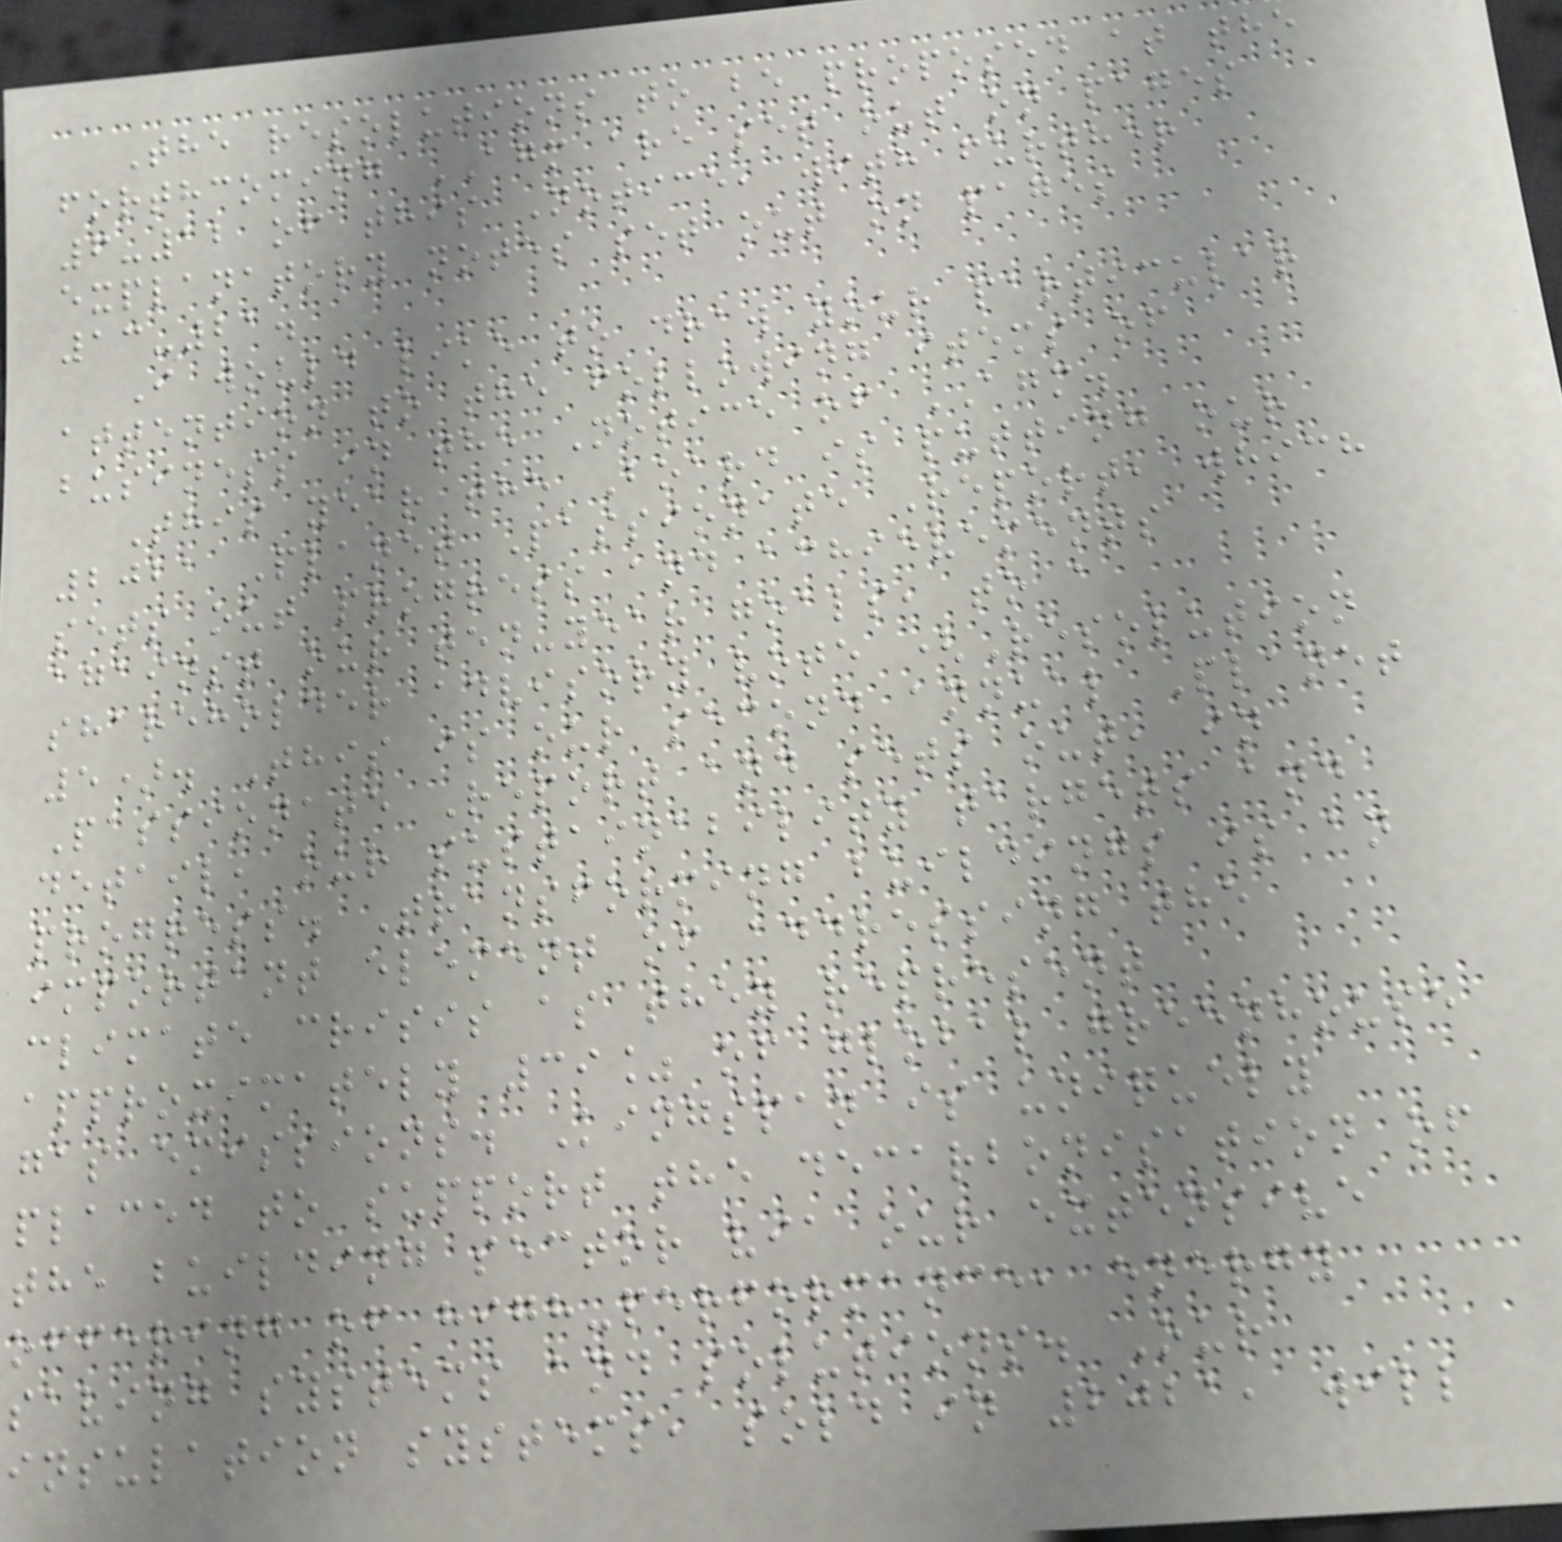The resolutions to be proposed at the
forthcoming AGM are set out on pages
6-12 of this Notice, with further
explanatory notes set out on pages
13-21.
I would like to draw your particular
attention to the following items of
business in the Notice of AGM.
This year the Board is putting our
2021 Planet Passionate Report, which
sets out progress and achievements
against our ten-year goals, to a
shareholder advisory vote (Resolution
5). This is our second annual Planet
Passionate Report and sets out, in
detail, our sustainability targets and
progress. Transforming buildings is an
important element of addressing the
climate crisis as they represent
approximately 39% of global greenhouse
gas emissions. Kingspan is uniquely
placed to support the decarbonisation of
the building sector via our extensive
offering of high-performance, energy
saving systems and solutions. Our
insulation systems, sold in 2021, will
